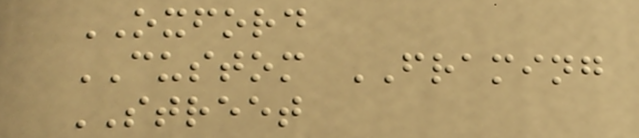OXFORD
CUSTOM FRAMING
STREET
